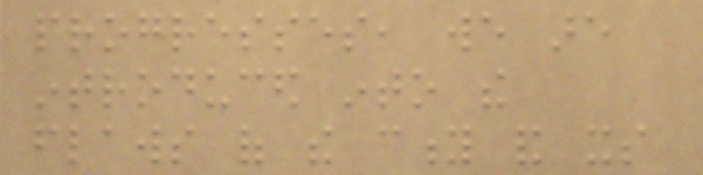progresses, we are
introduced into the
flaws of the city and its
